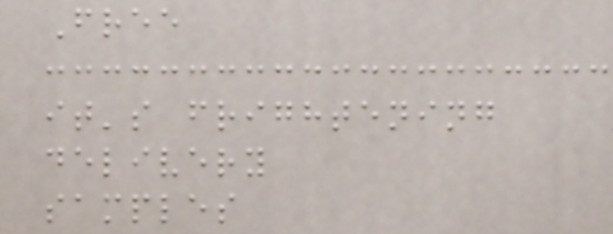Free
it's frightening
delivery
samples
